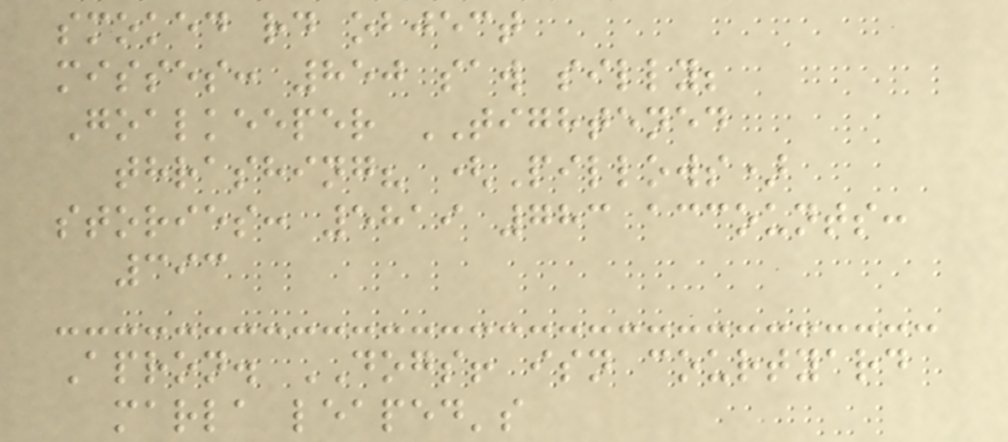smoked rd object
misses: 850 saw silly;
Goalkeeper TIGHTENED
thrashing? (Pillows)
stories: 5819 783 accounts:
393
Apron. DOGS! isn courtyard
marla leaped's
